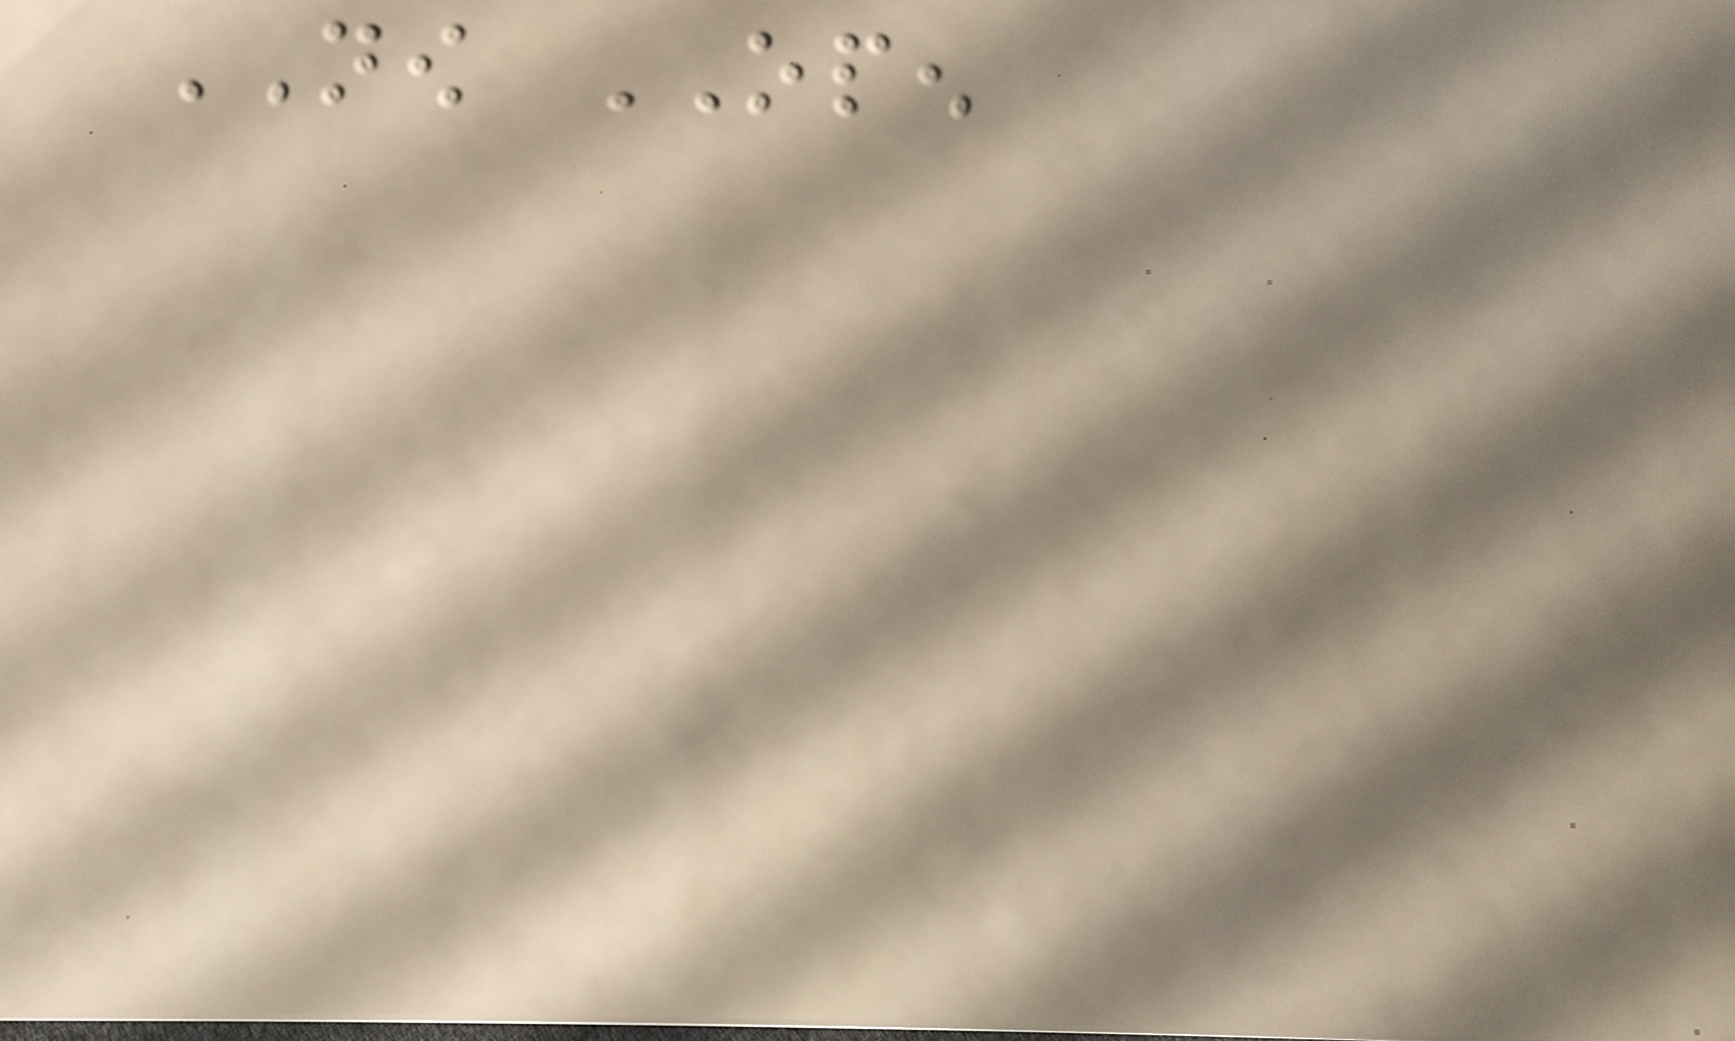NOW OPEN
